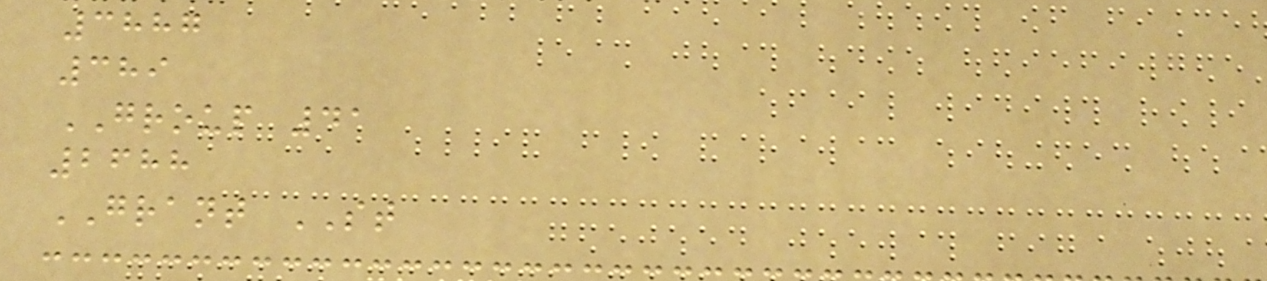3887
389
GROUP 41
2688
GRANT ST
